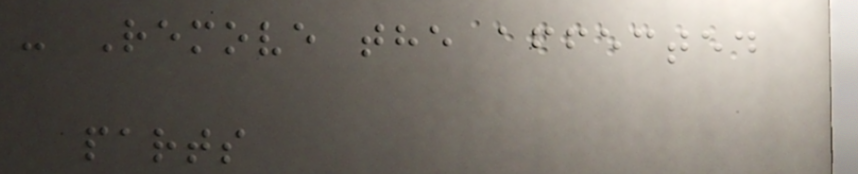- Remove the affected
parts
